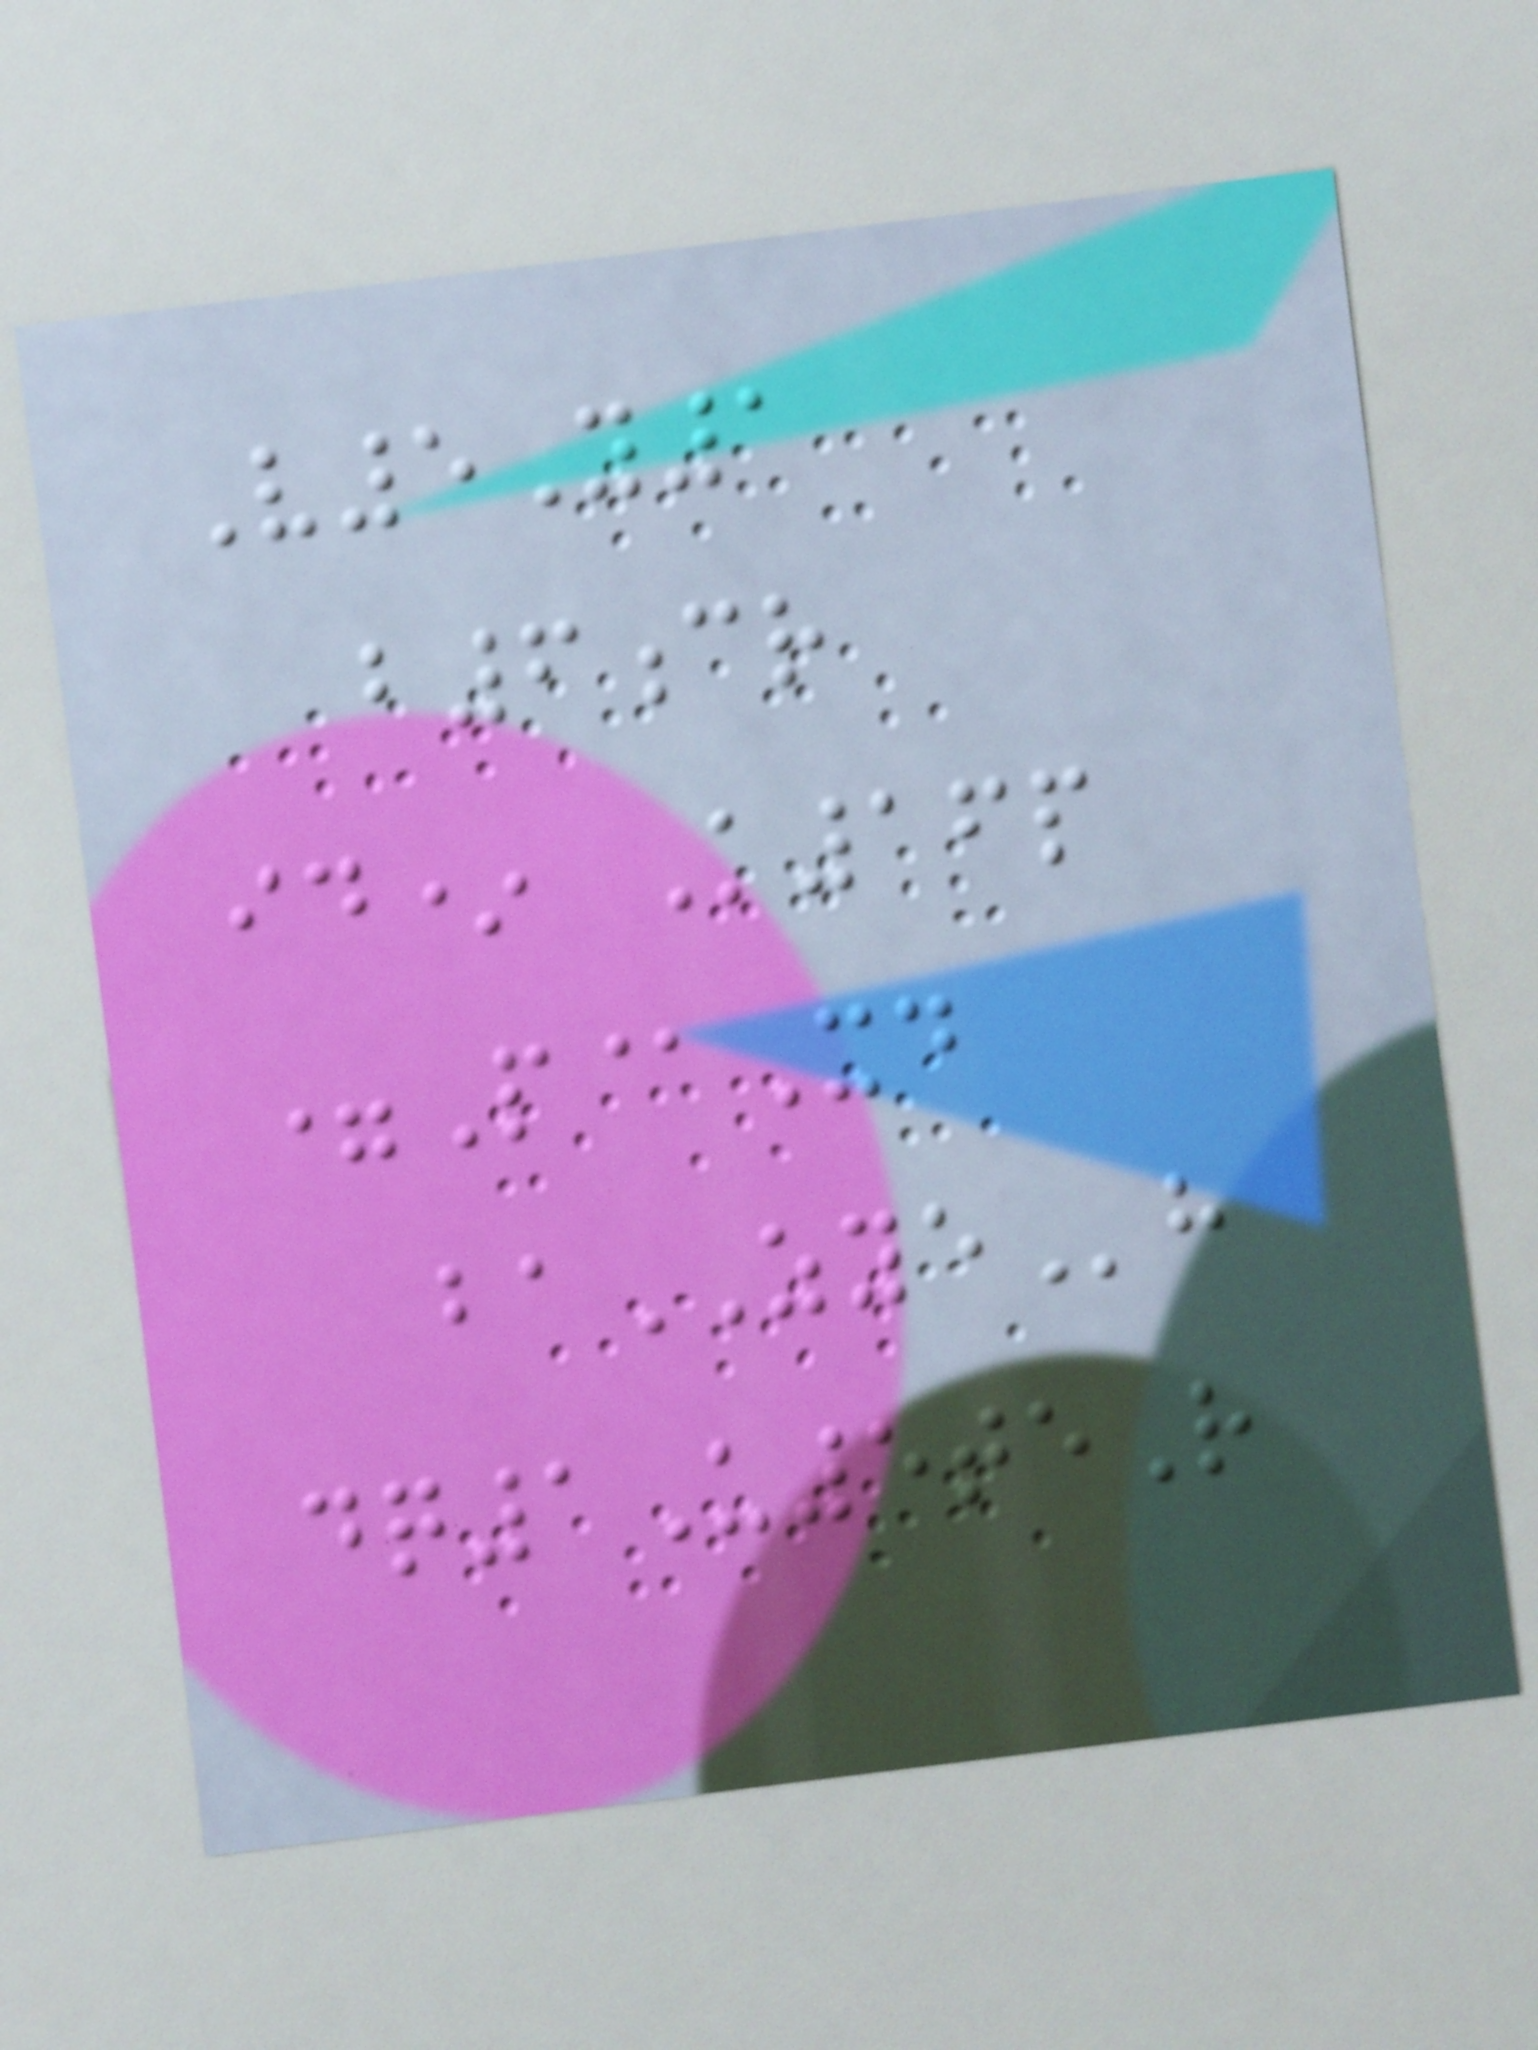V5Y1
b6cr
id* K16p
=P@Xd
baZYEh
dq1U5teR
